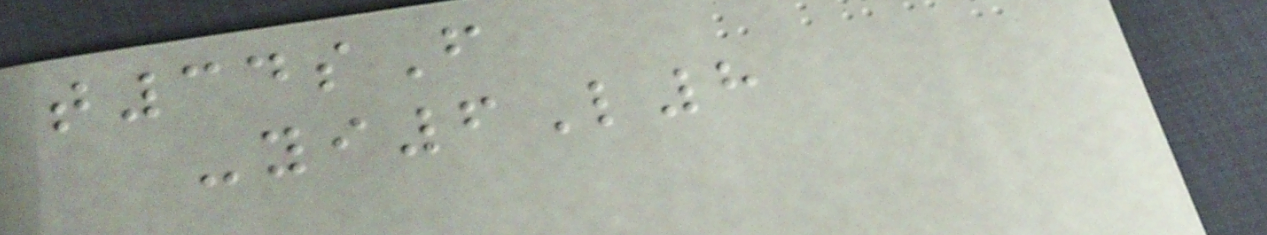t34sF
-yi6L8
